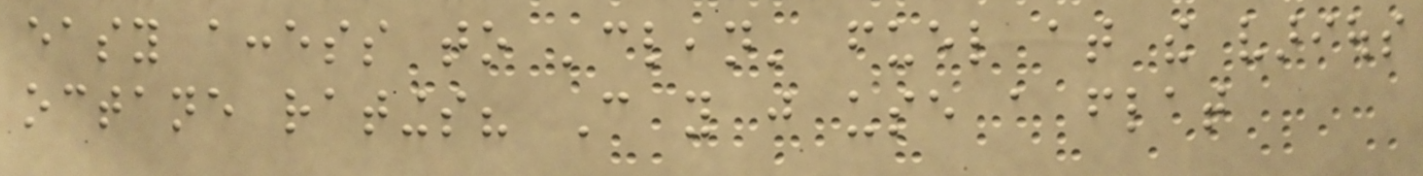easy access to 'clean' fuel at the various
octane ratings? Can you just use a flat
